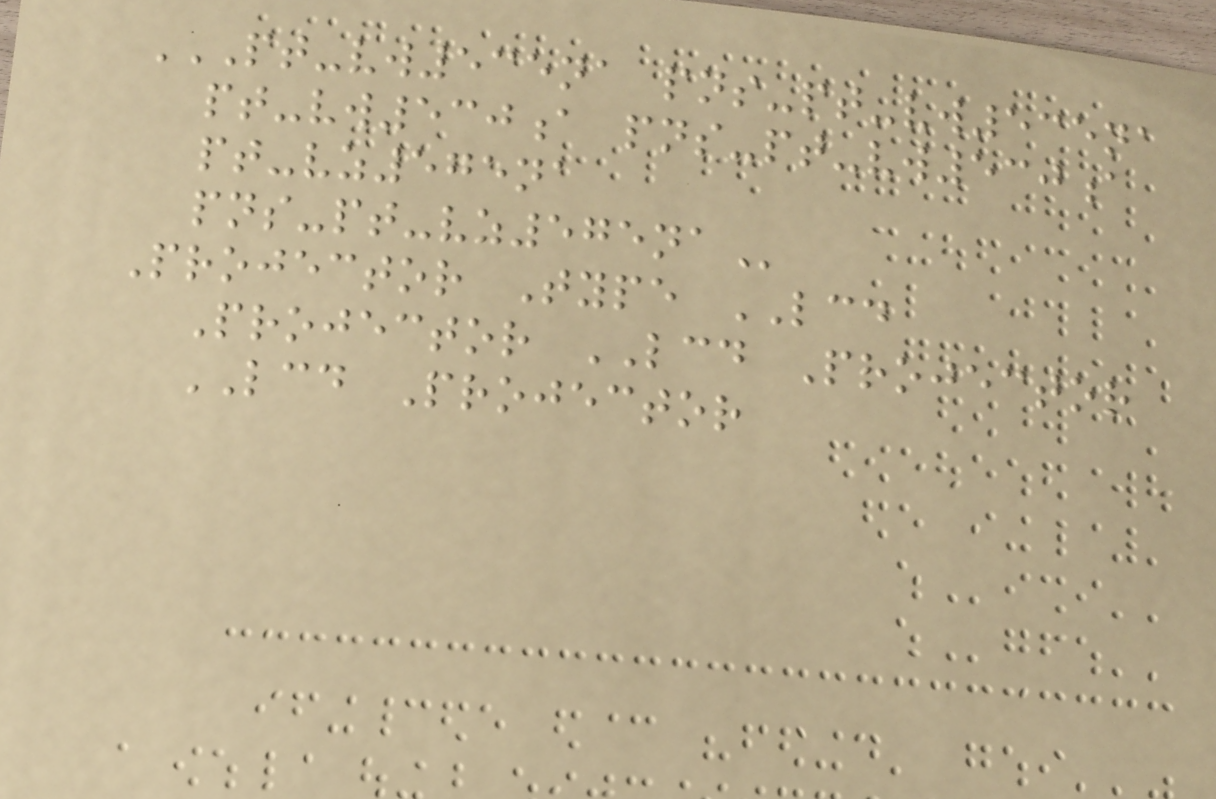PT-VW535NA PNS-PT-VW535NA
PT-VW530A PNS-PT-VW530A
PT-VZ575NA
PNS-PT-VZ575NA
Projector Type LCD
Projector LCD Projector
LCD Projector
